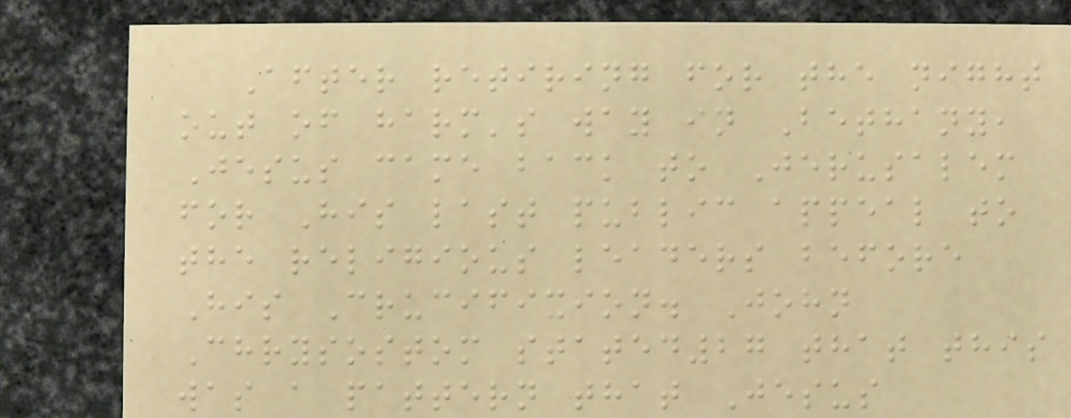After retiring for the night
out of harm's way in Bethany,
Jesus came back to Jerusalem
for His last public appeal to
the religious leaders before
His Crucifixion. John
Chrysostom stated27 that this
was a pattern that Jesus
